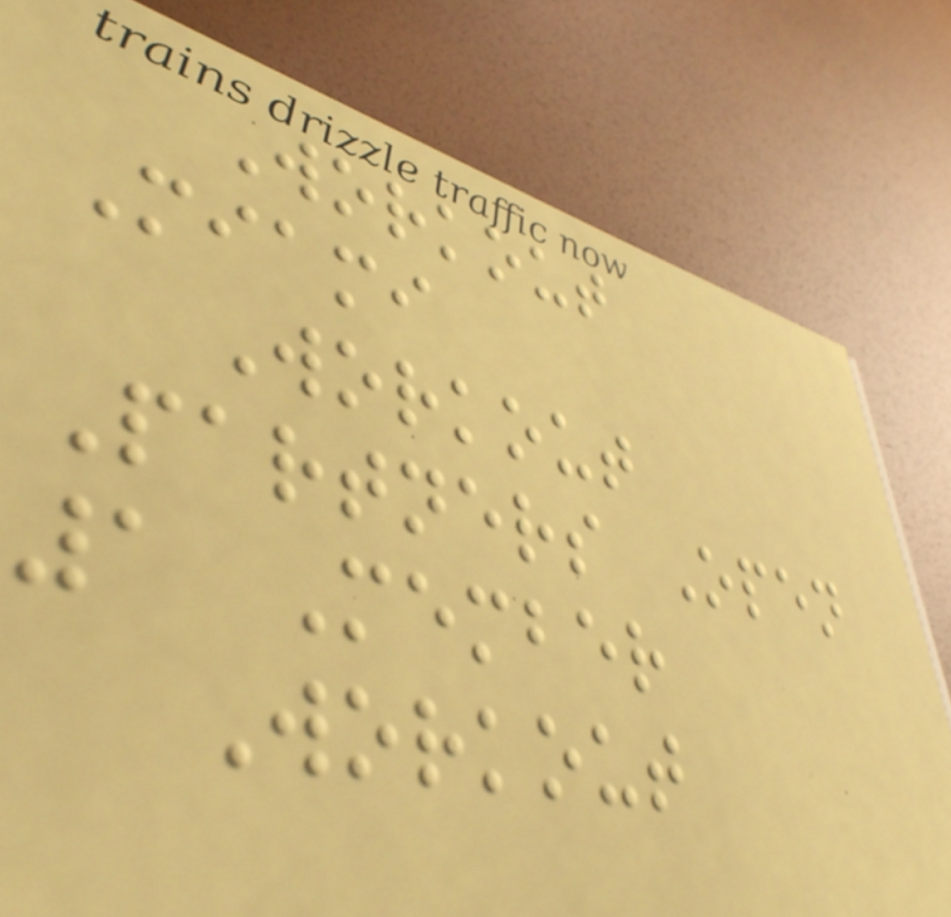Workout
Miami
Workout
Partners Open
1 Member
Workout
